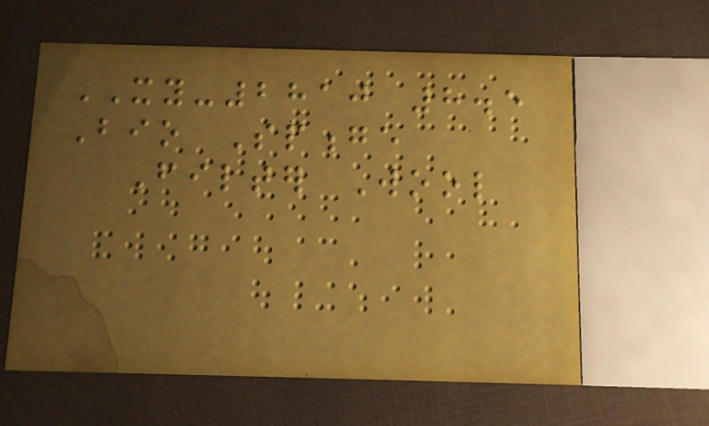XY-2810 8.5
Bio Sponge
Filter Wool
